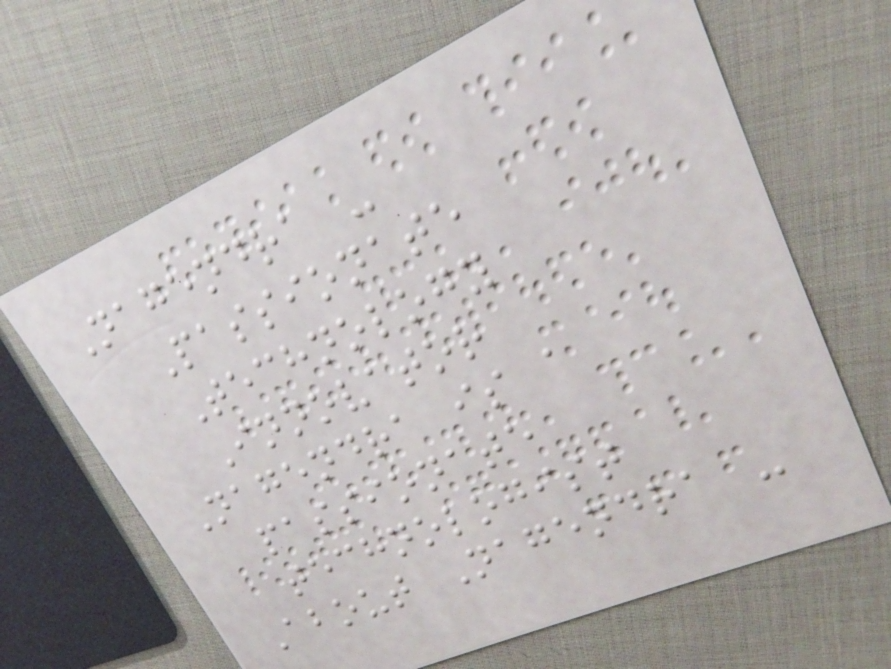Nagendra -
Passionate
Technology
Innovator
Nagendra is a
passionate
technologist
About Nagendra -
